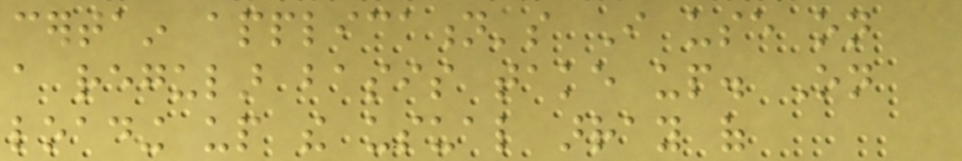certain application's I use on
a regular basis take up. On
loading up the usual array of
